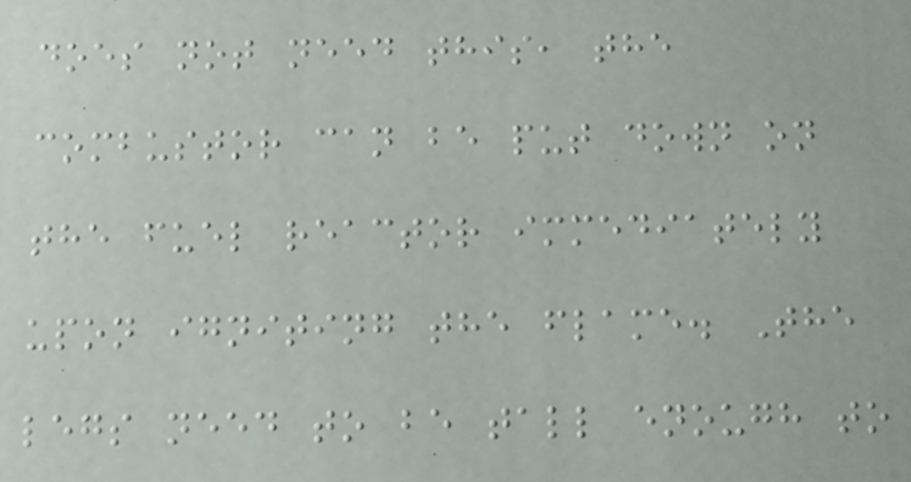does not need this, the
combustor can be put down on
the fuel reactor immediately
upon igniting the flame. The
legs need to be tall enough to
